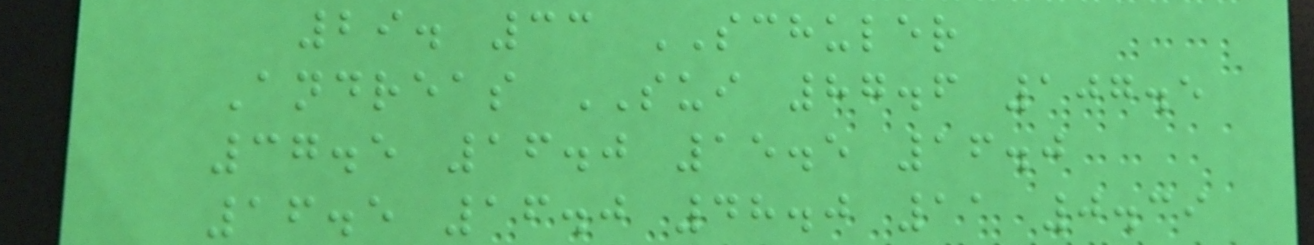29. 33 SCHULER
Andreas SUI 87.6 107.5
37.5 16.0 15.5 16.0
16.5 16.0 48.0 11 0.39
